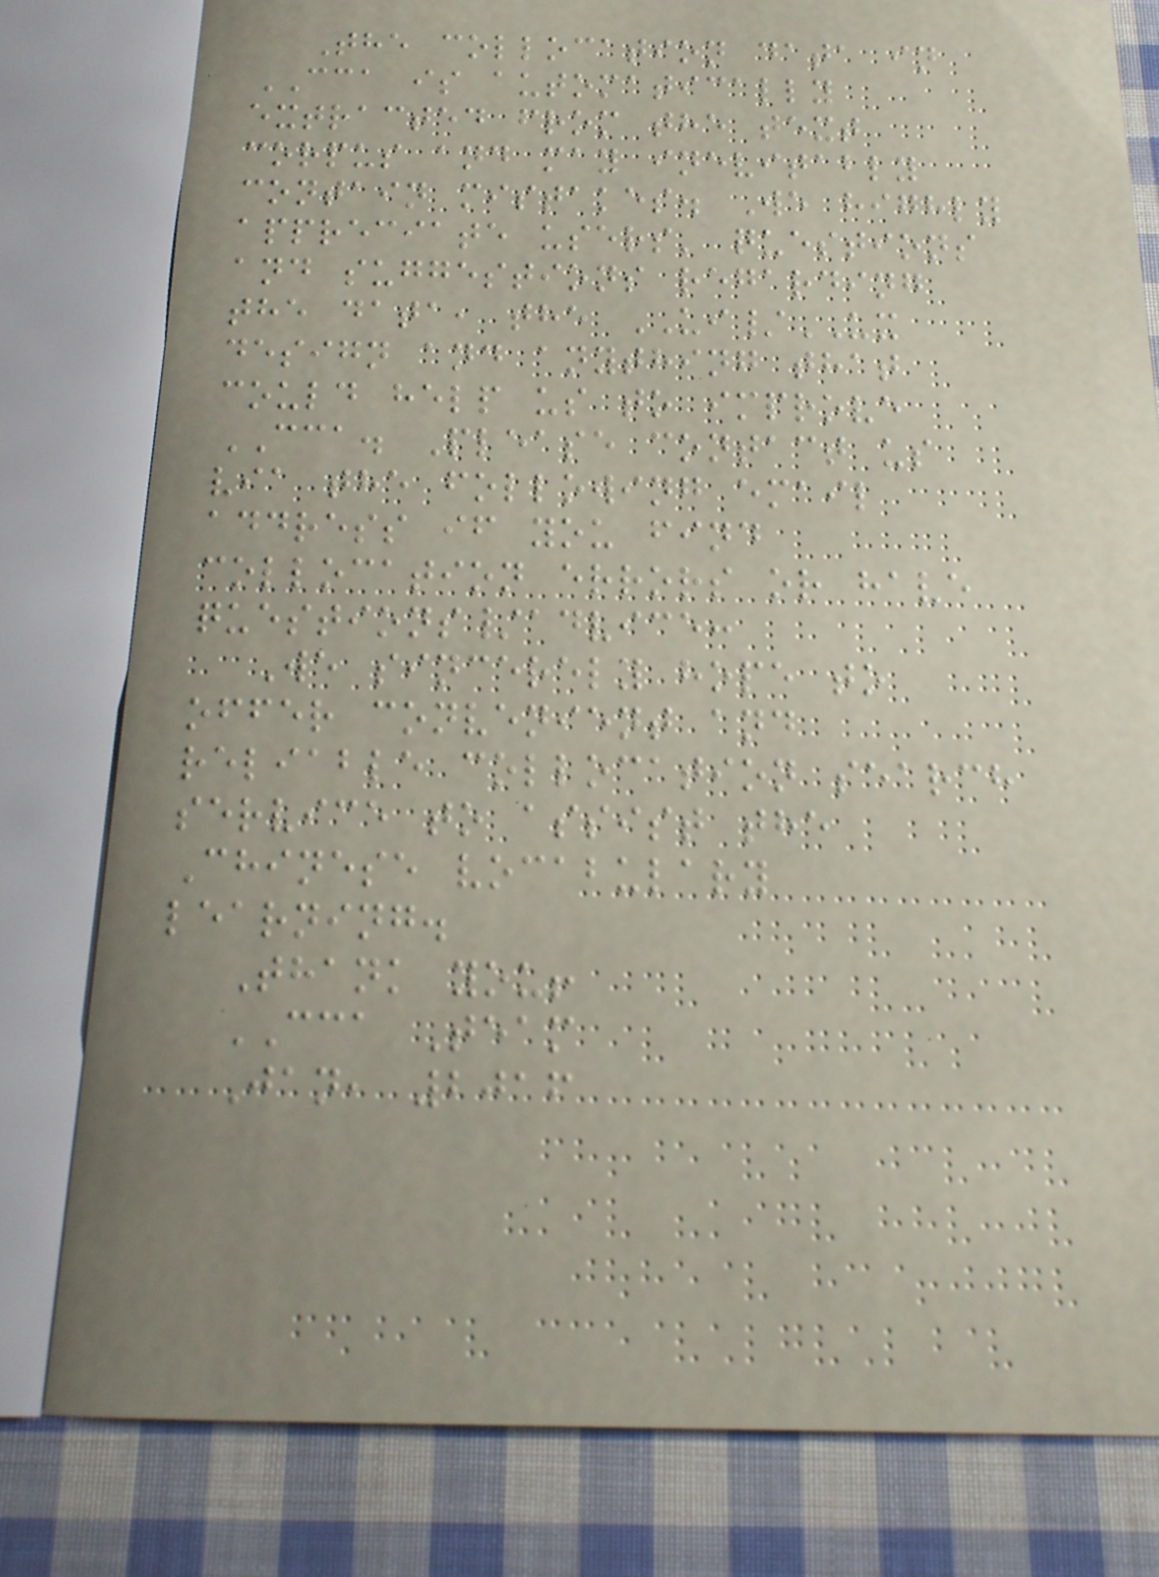The collocation data in
CCA is automatically
extracted from the text
corpus and may inevitably
contain mistakes. We highly
appreciate users' questions
and suggestions regarding
the data, the UI/UX
design and anything that
could help us to improve
CCA. Please contact us
via the following email
address if you find
collocation errors or have
questions/advice:
We sincerely hope to
offer convenient and
reliable collocation search
service to assist the
Chinese vocabulary
learning.
Thank you!
CCA Team
Jan, 2016
